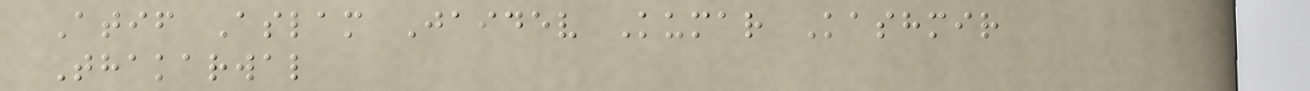Atif Aslam Jaidev Kumar Kashmir
Thakarwal
